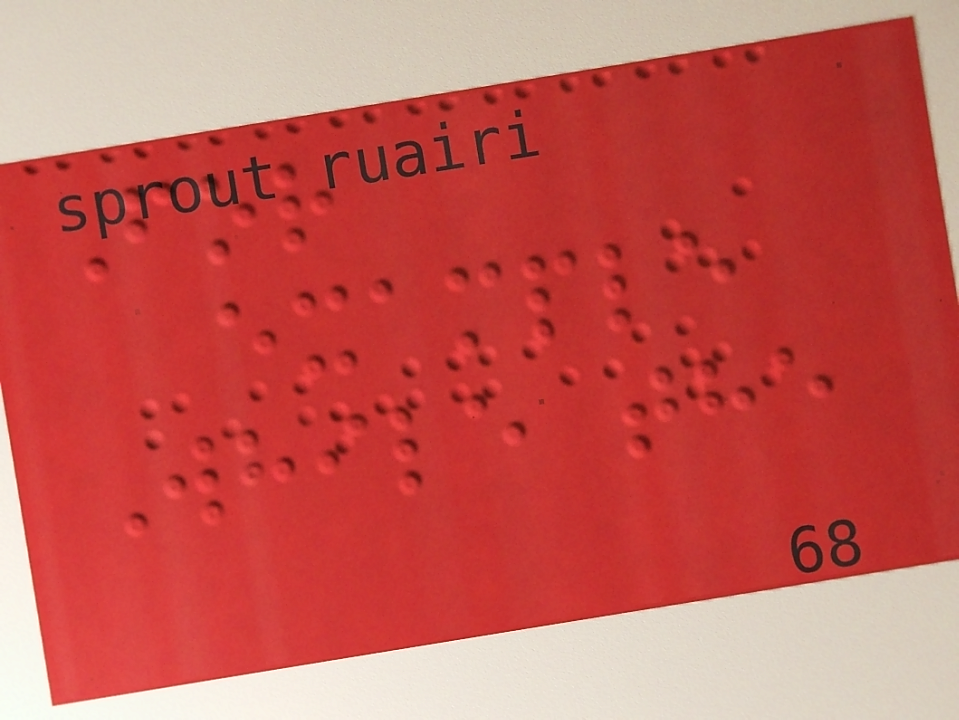For
example
While the
